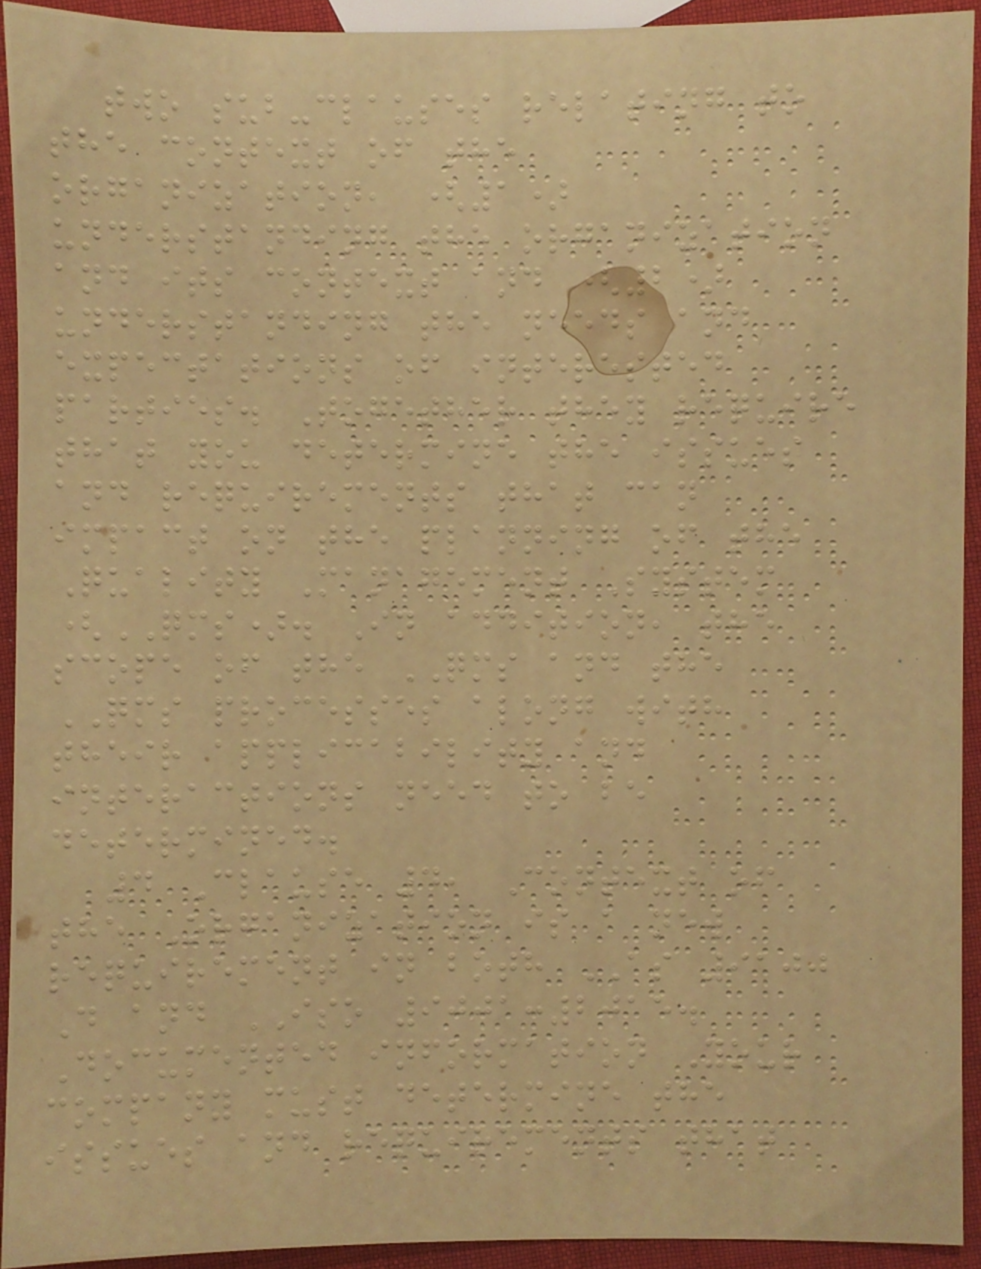two sub-clauses relating to
the context of the
organization, (1)
understanding the organization
and its context and (2)
understanding the needs and
expectations of interested
parties. Together they require
that you determine the issues
and requirements that can
impact on the planning of the
Quality Management System
(QMS). In addition, the
scope of the QMS and the
QMS processes along with
their applicability and
interactions need to be
determined.
4 Clause 4, Context of
the Organization is a new
requirement in both AS 9100
D and ISO 9001:2015.
Documented information Your
company must determine the
issues and requirements that
